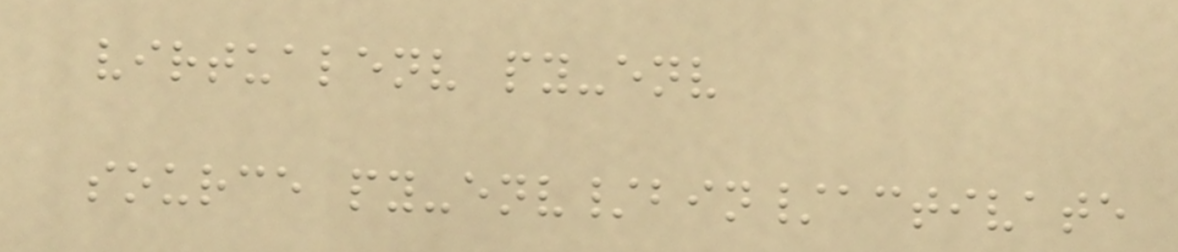virtualenv py-env
source py-env/bin/activate
